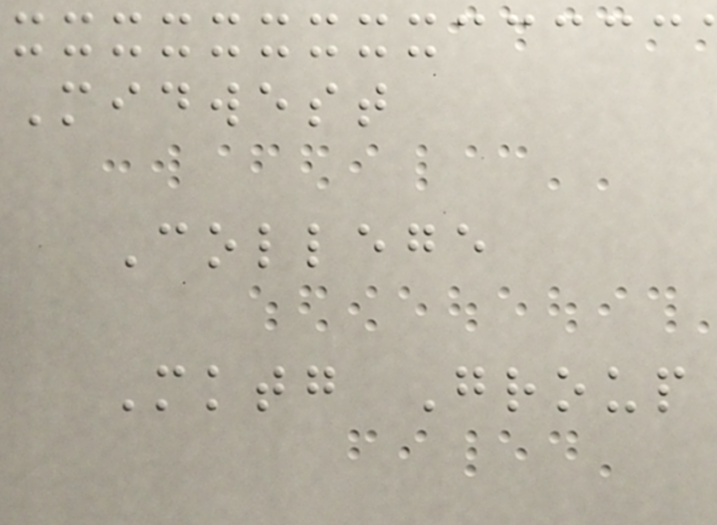Midwest
College
Mktg Group
